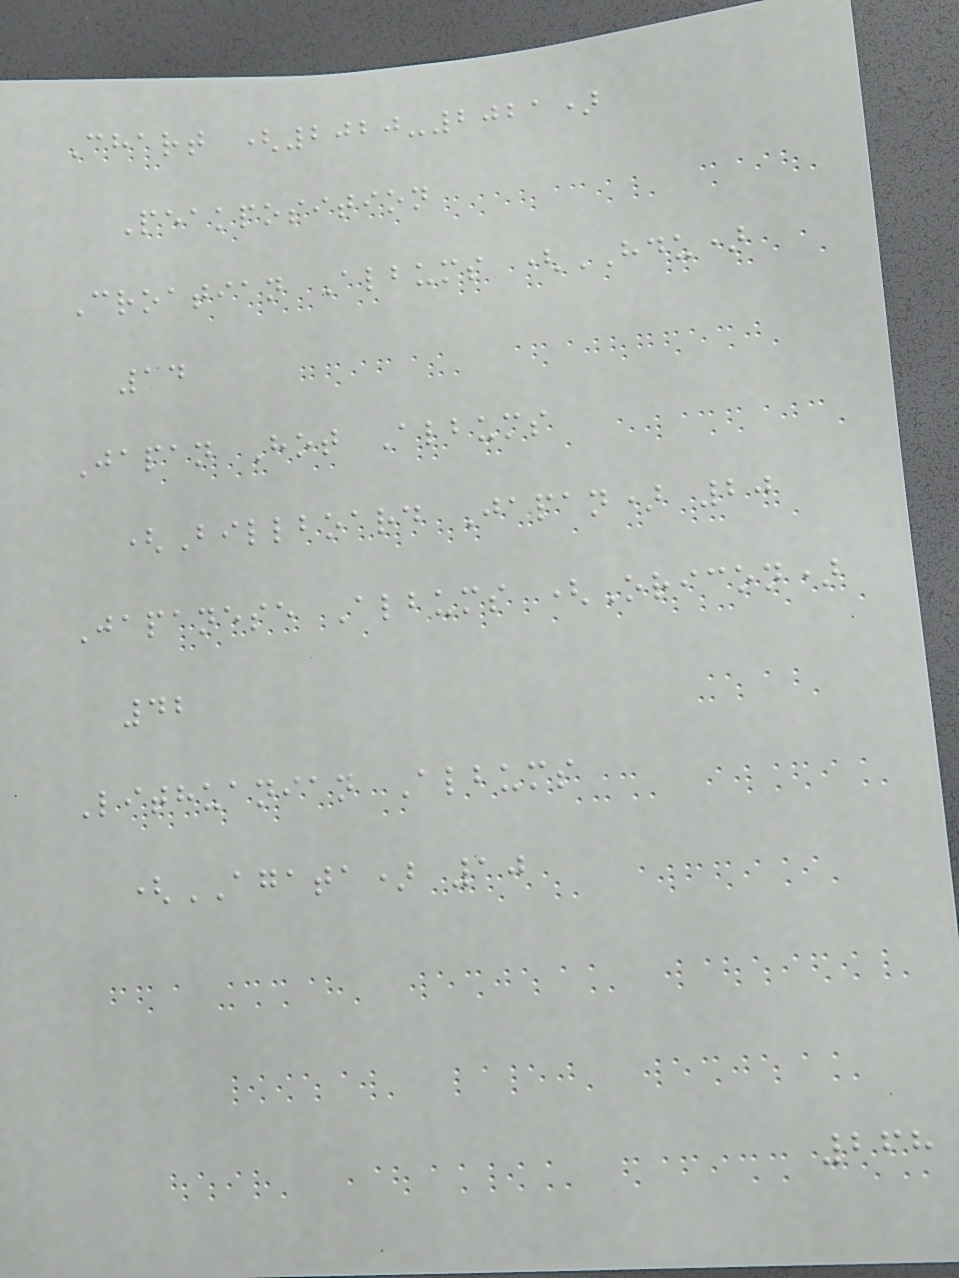Chart (2020-2021)
Peakposition
Croatian Albums (HDU)
14
Japan Hot Albums
(Billboard Japan) 20
Japanese Albums (Oricon)
42
Lithuanian Albums
(AGATA) 10
268
